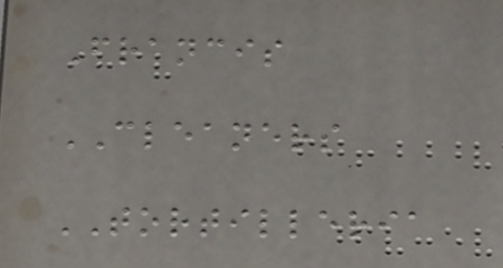Francis
CLEANERS
TORTILLERIA
